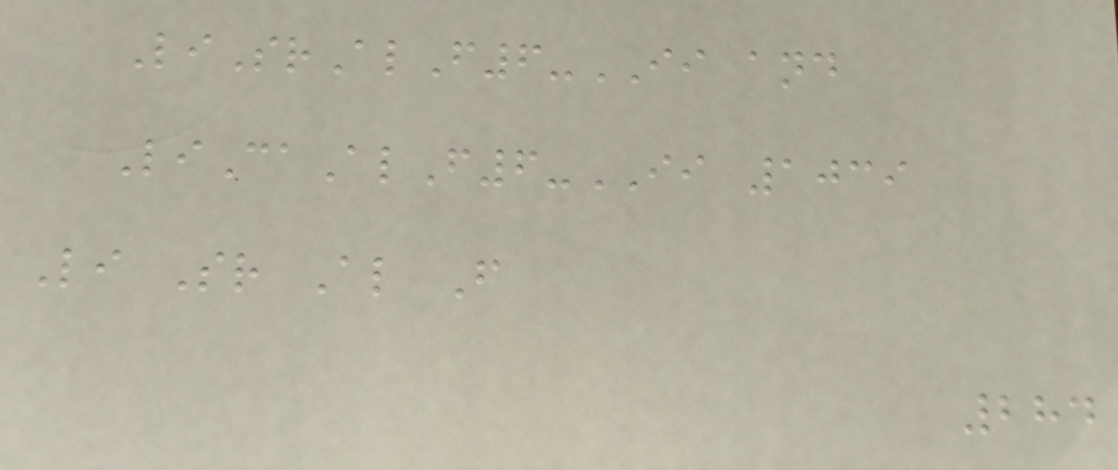LiSrAlF6-II and
LiCaAlF6-II 1039
Li Sr Al F
284
